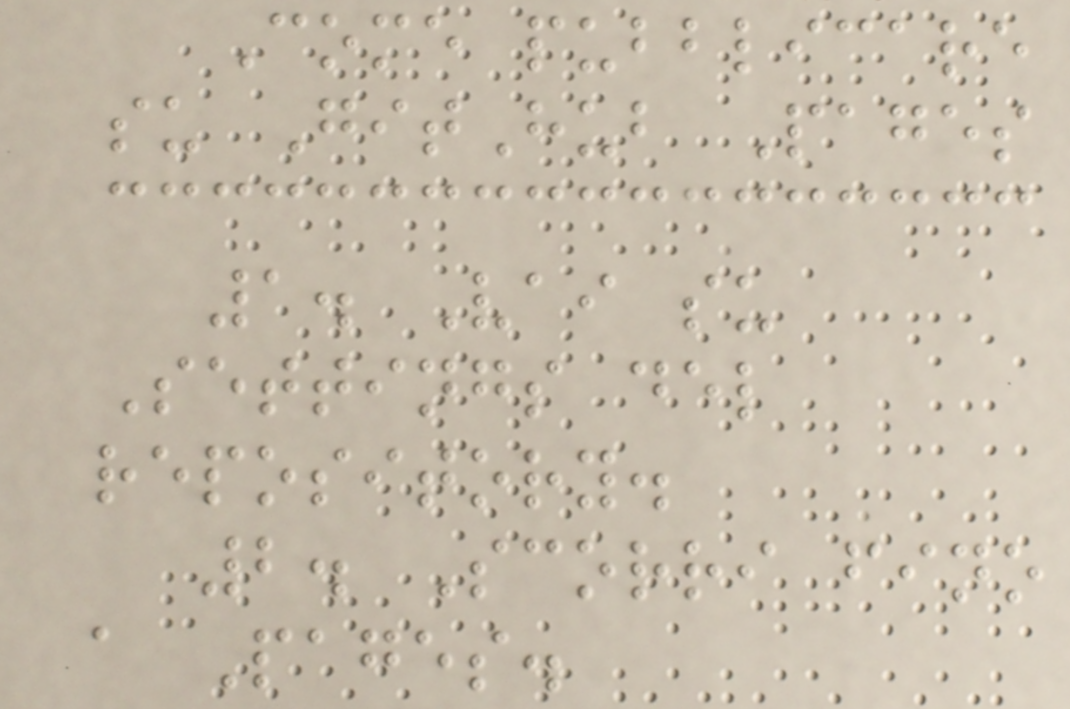Come pubblicare
su GitHub Pages
1. Vai su
Settings del
repository.
2. Scorri fino
a Pages.
